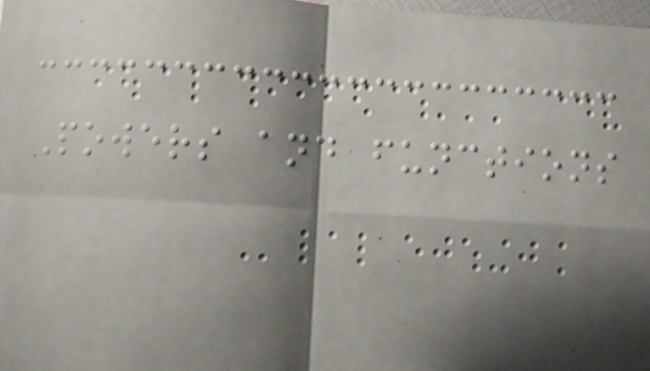Powers and functions
